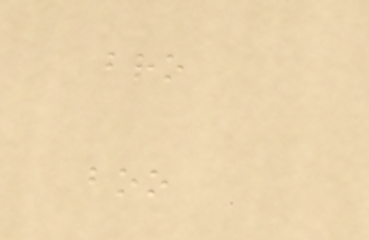bro
boo
